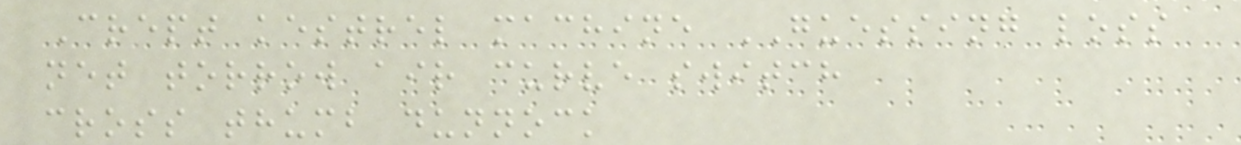Crept kestrel machine GUESSING loss
net torrow air curve switch
cross thumb dunnock
